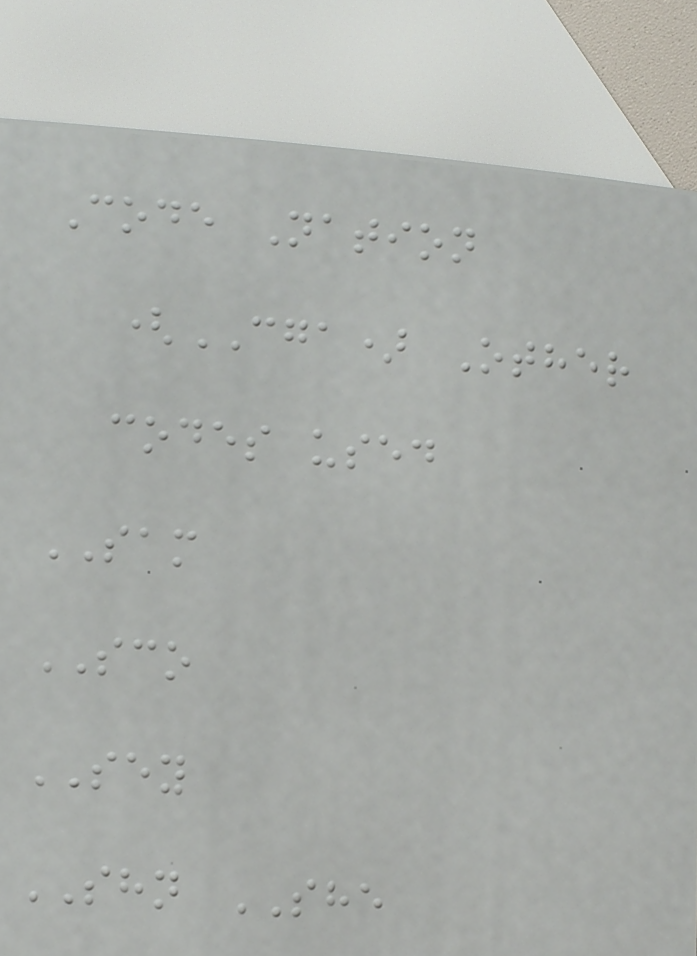Code Nation
(CGA) Other
codes used
SAM
SCO
SEY
SHN SHE
